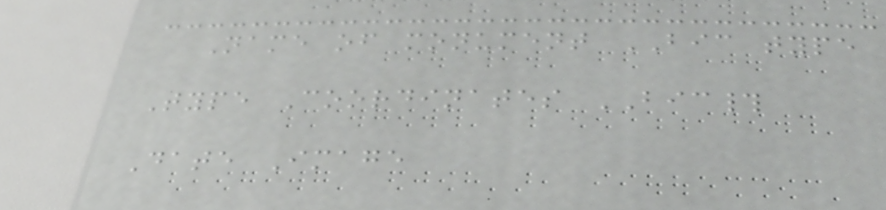Name of monument BIC type
Type Coordinates BIC#
Date Image
